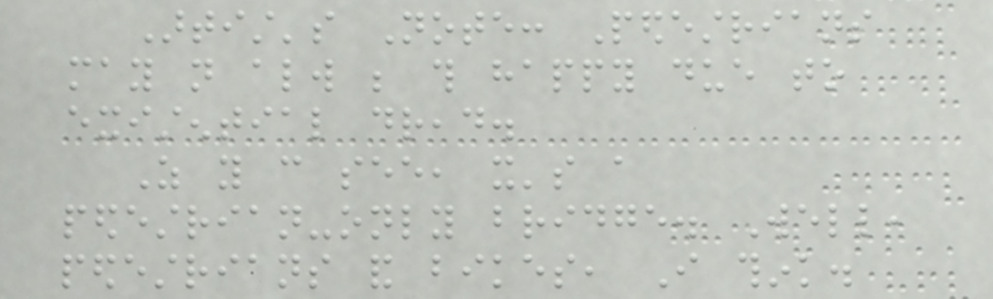Artist's Note: Pedestrians
may not always be this happy due to
existential dread.
As you can see, it's a
pedestrian-only bridge. Well,
pedestrians and bikes, I think.
